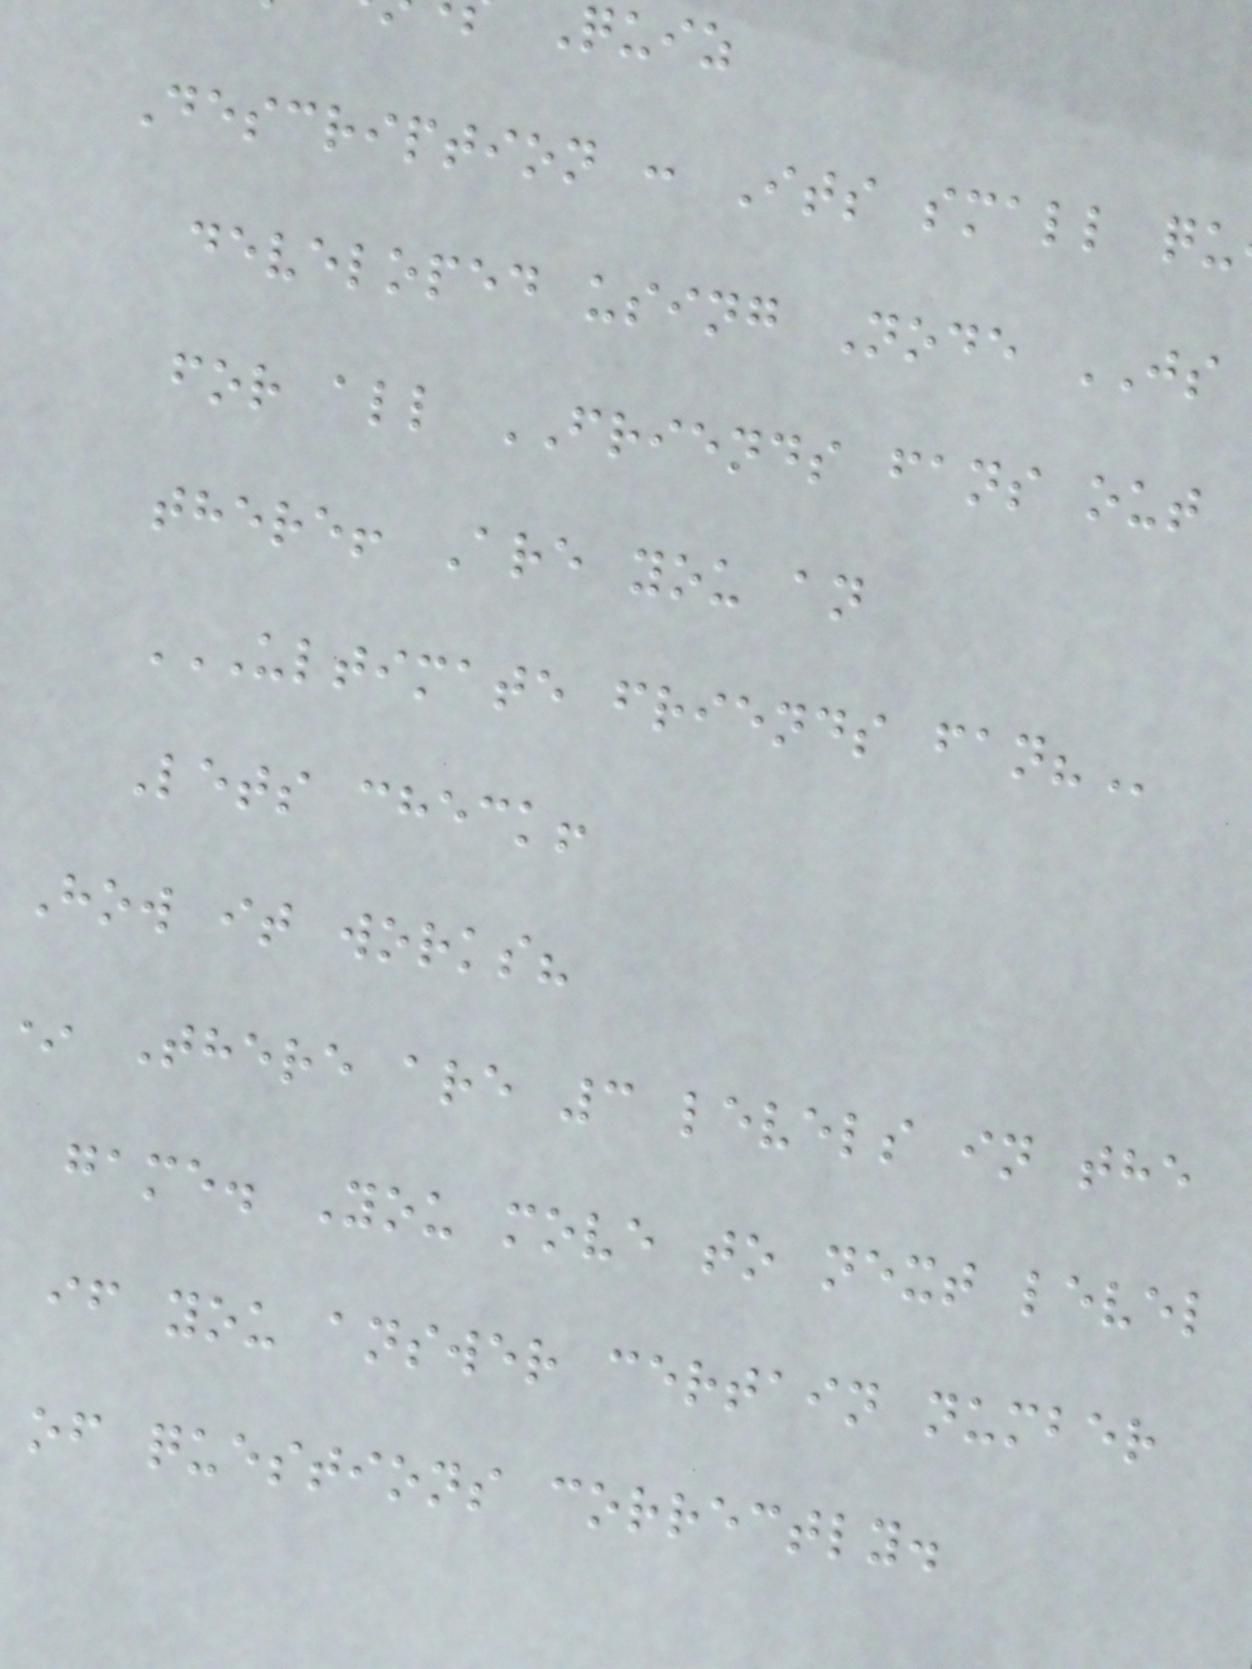quiz
Description : Its small qu
developed using Node JS
for all FRIENDS fans out
there! Are you an
ULTIMATE FRIENDS FAN?
Lets check!
How it works?
* There are 3 levels in the
game. You move to next level
if you answer certain number
of questions correctly.
